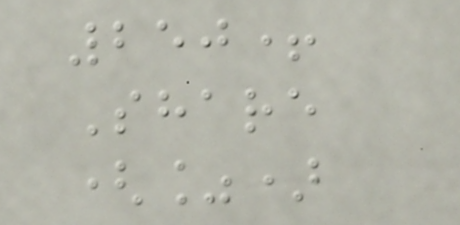250+
Share
(%)
